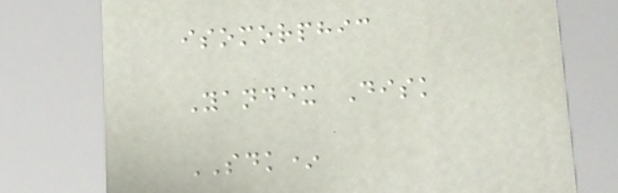isomorphic
Yandex Disk
SDK*
